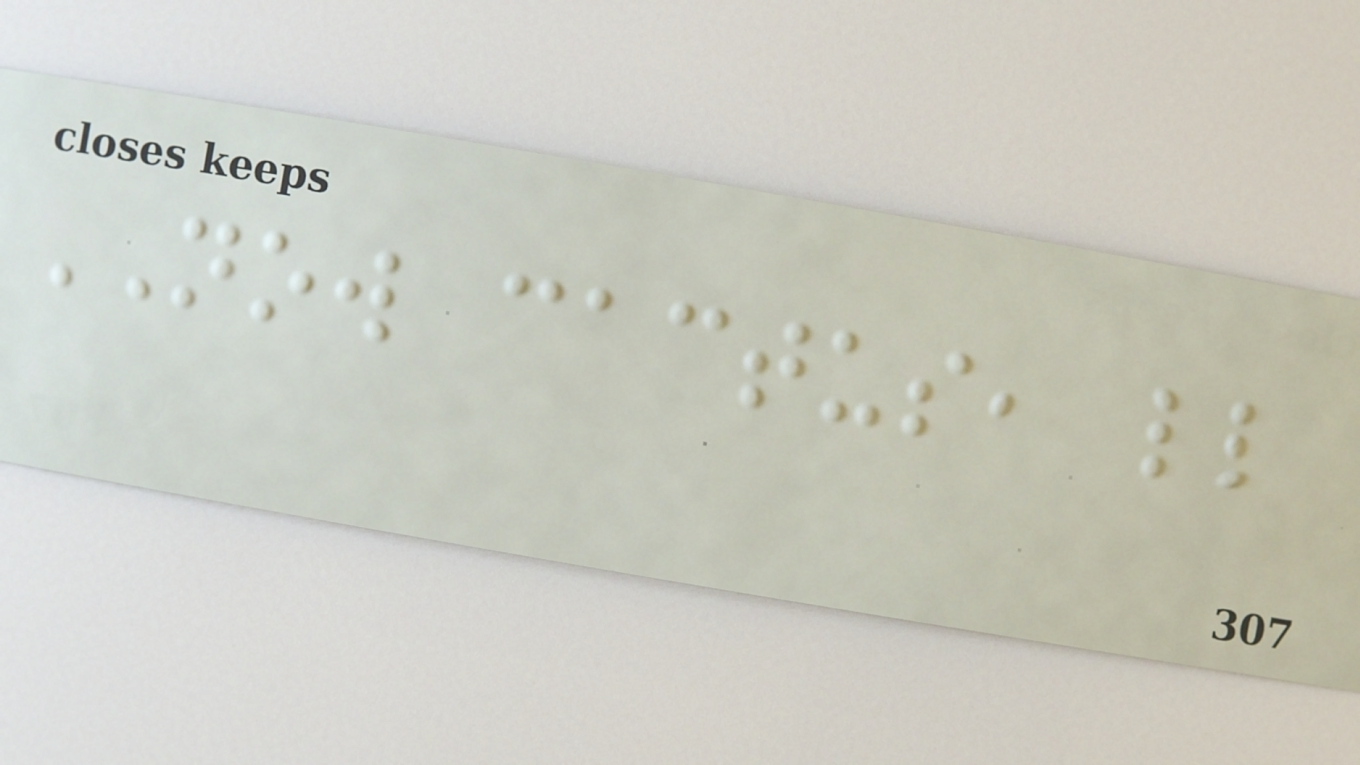NOW cactus, ll
